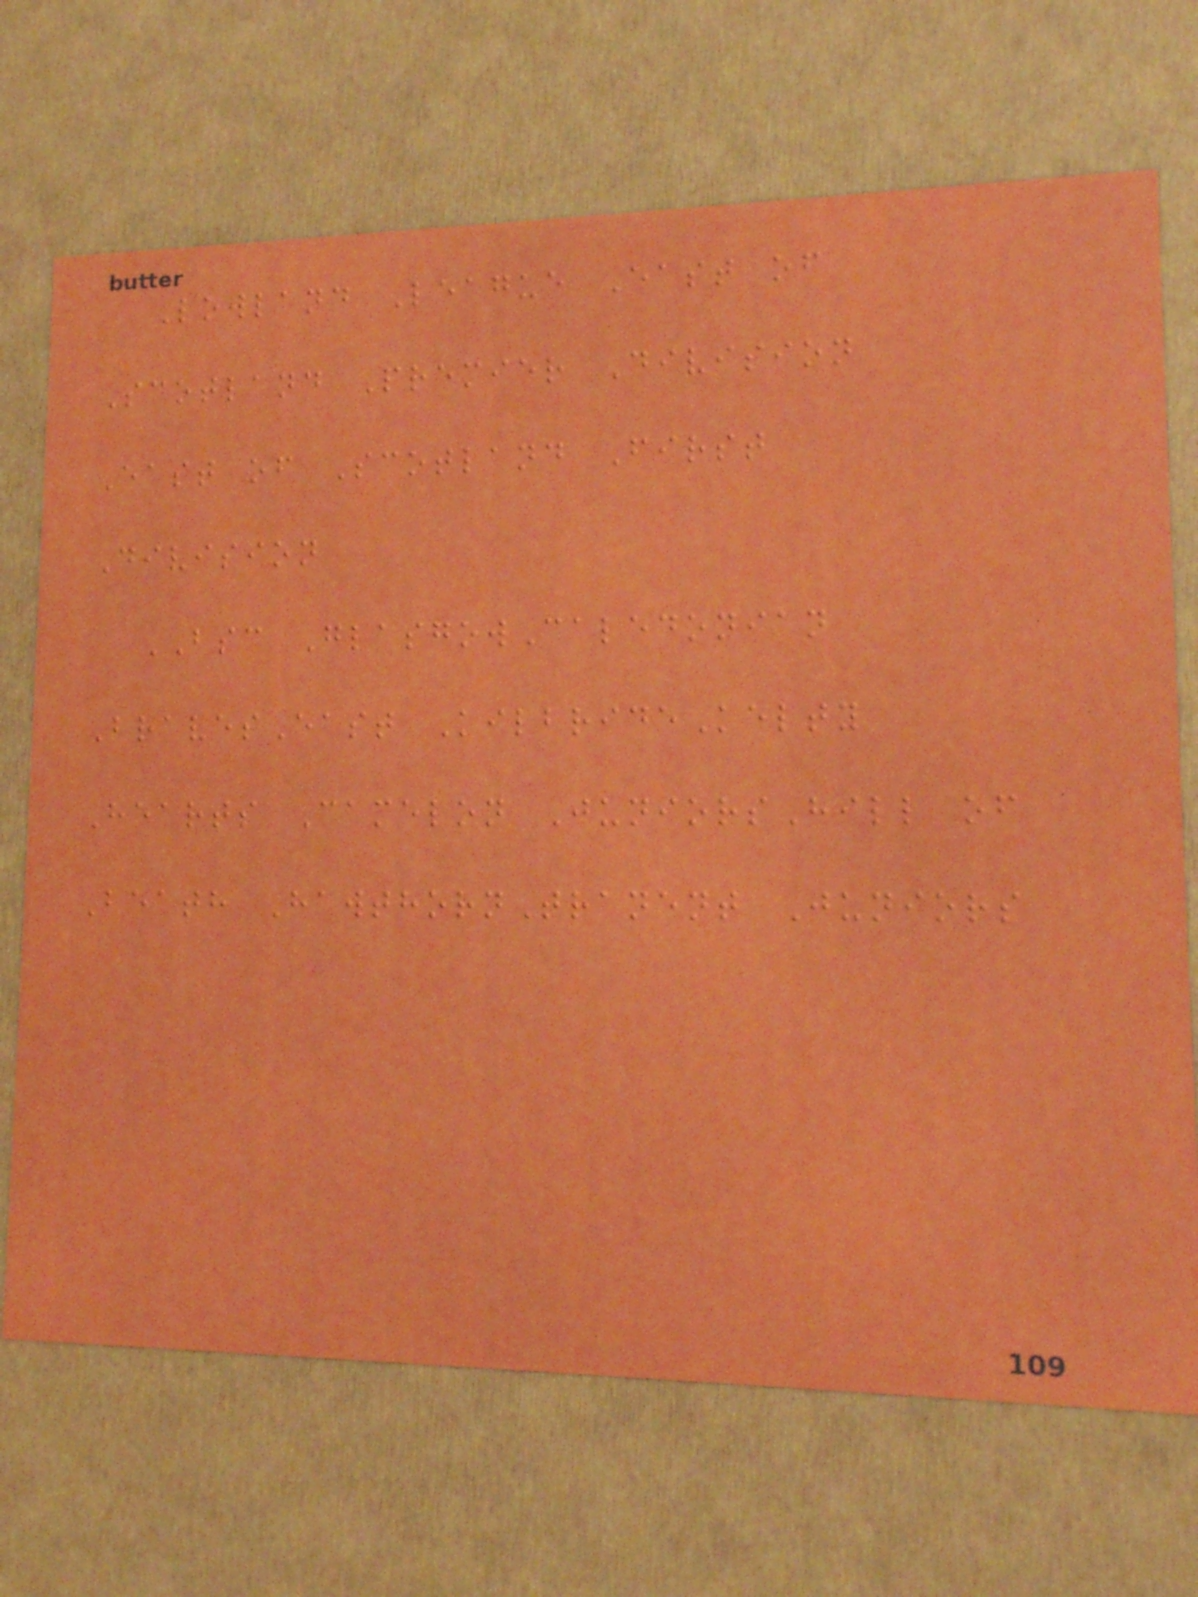Lowland League East of
Scotland Premier Division
East of Scotland First
Division
BSC GlasgowCaledonian
BravesEast KilbrideKelty
Hearts Camelon JuniorsHill of
Beath HawthornTranent Juniors
